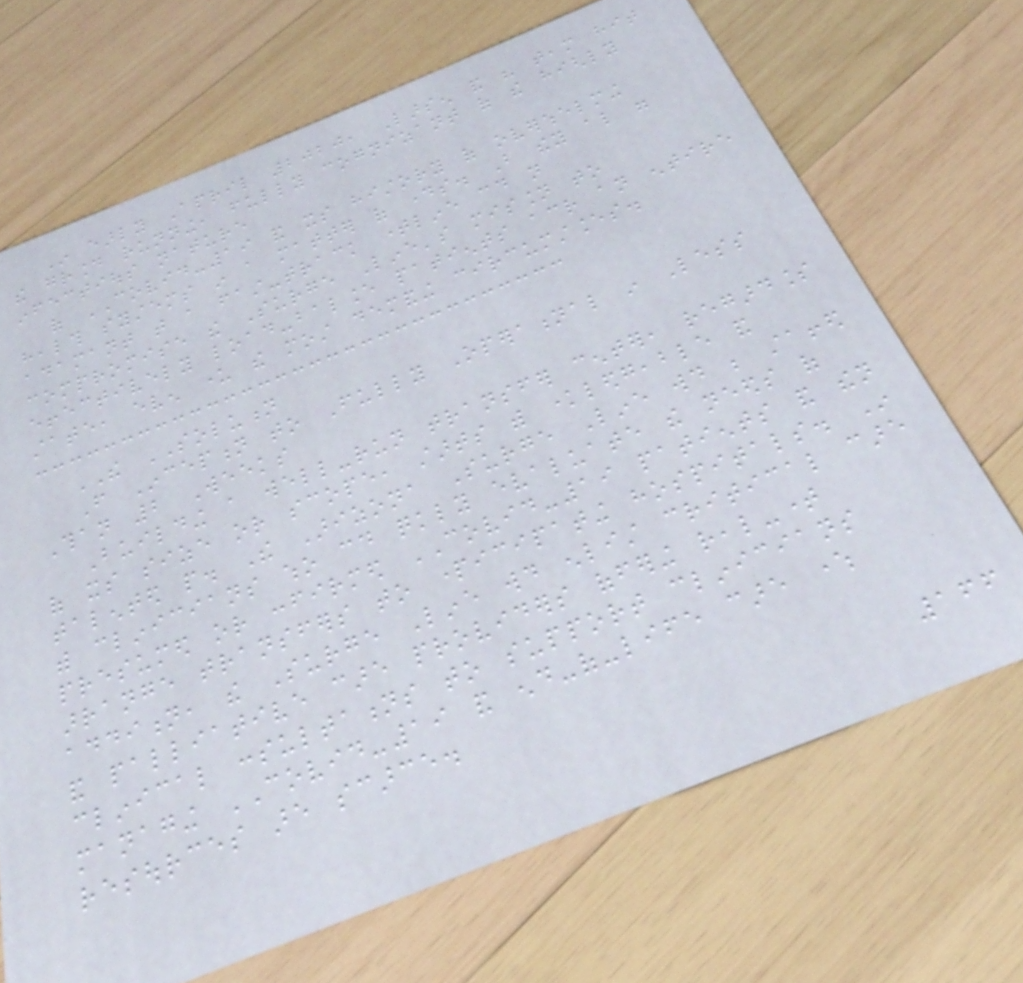In early April 2020, Larsen and his team hit
the ground running, fully cognizant of the highly
infectious nature
of COVID-19 and its history of overwhelming
health systems in a matter of days. But they also were
adamant that a fast-track timeline could not
compromise the Surge Line's mission to
effectively load-balance patients across an entire
state, even under the most demanding circumstances.
THE SOLUTION
From Inception to Fully Operational in Less
Than 2 Weeks
Building a well-run transfer center, regardless
of its size or scope, starts with knowledgeable and
talented people. The Arizona Surge Line would be staffed
with clinicians who could quickly evaluate the needs of
presumed or confirmed COVID-19 patients and then
arrange transfers to participating hospitals. In
addition, the Surge Line would enlist critical care
and palliative care providers offering real-time
clinical consultations to support clinicians
managing COVID-19 and end-of-life care where
resources are scarce.
166
